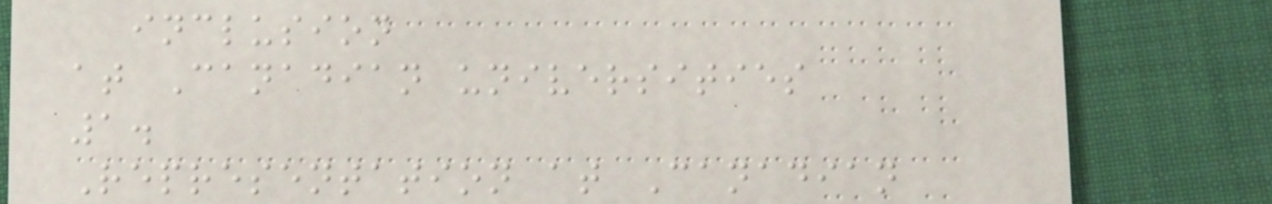inclusion
at Canadian universities
1.
Representation at Canadian
